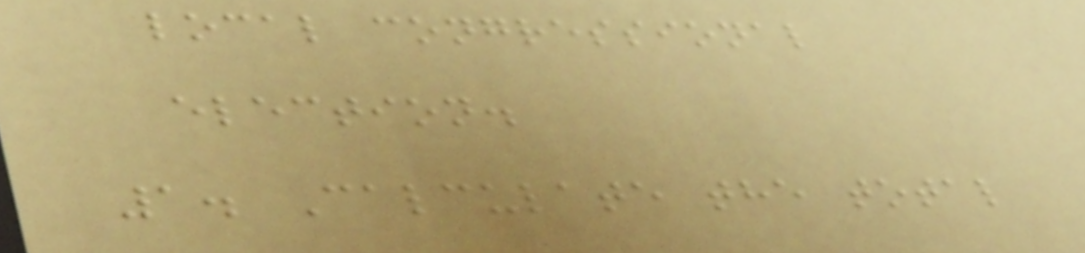local congressional
election.
1. Calculate the total
